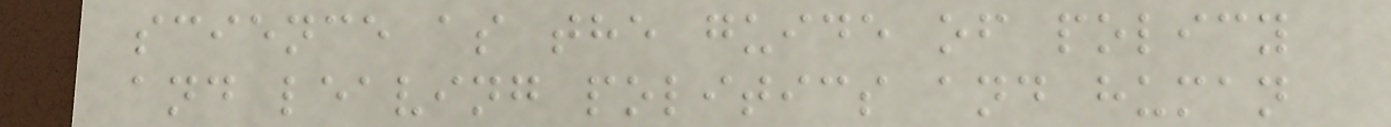science as the guide of policy
and leaving politics and human
